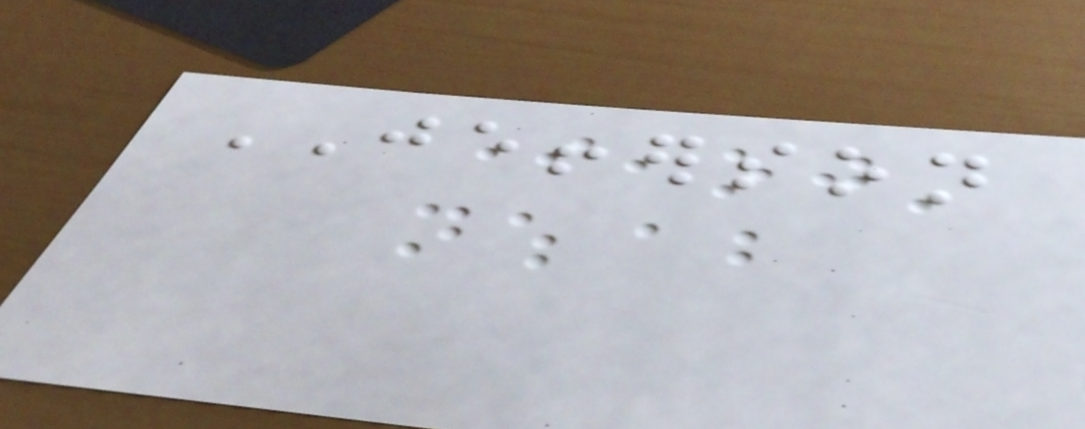JEFFERSON
